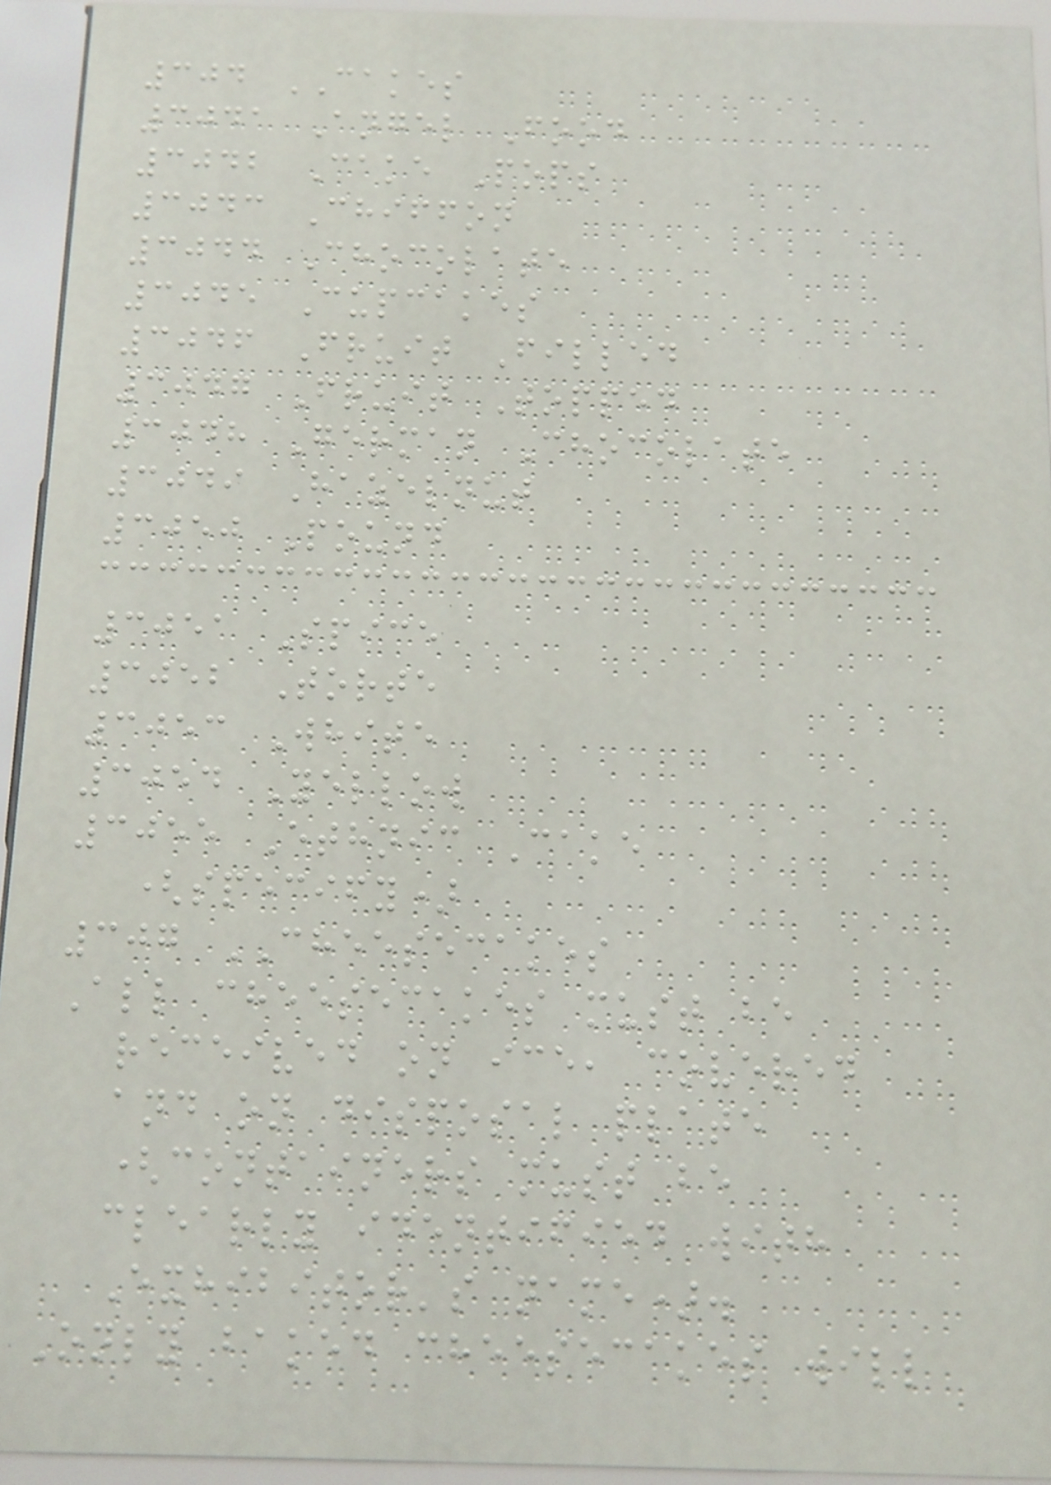304 CAKES
3041 Angel Food
3042 Cake Pops
3043 Chiffon
3044 Chocolate
3045 Cupcakes
3046 Fruit Filled
3047 Fruit Topped
3048 German Chocolate
3049 Hazelnut
3050 Pound
3051 Spice
3052 Torte
3053 White
3054 Yellow
3055 Ethnic Cake
(specify)
307 CHEESECAKES
All cheesecakes must be
received on ice, covered
and on disposal plate
(containers must be
clearly identified with
Exhibitor's name).
Only baked cheesecakes will
